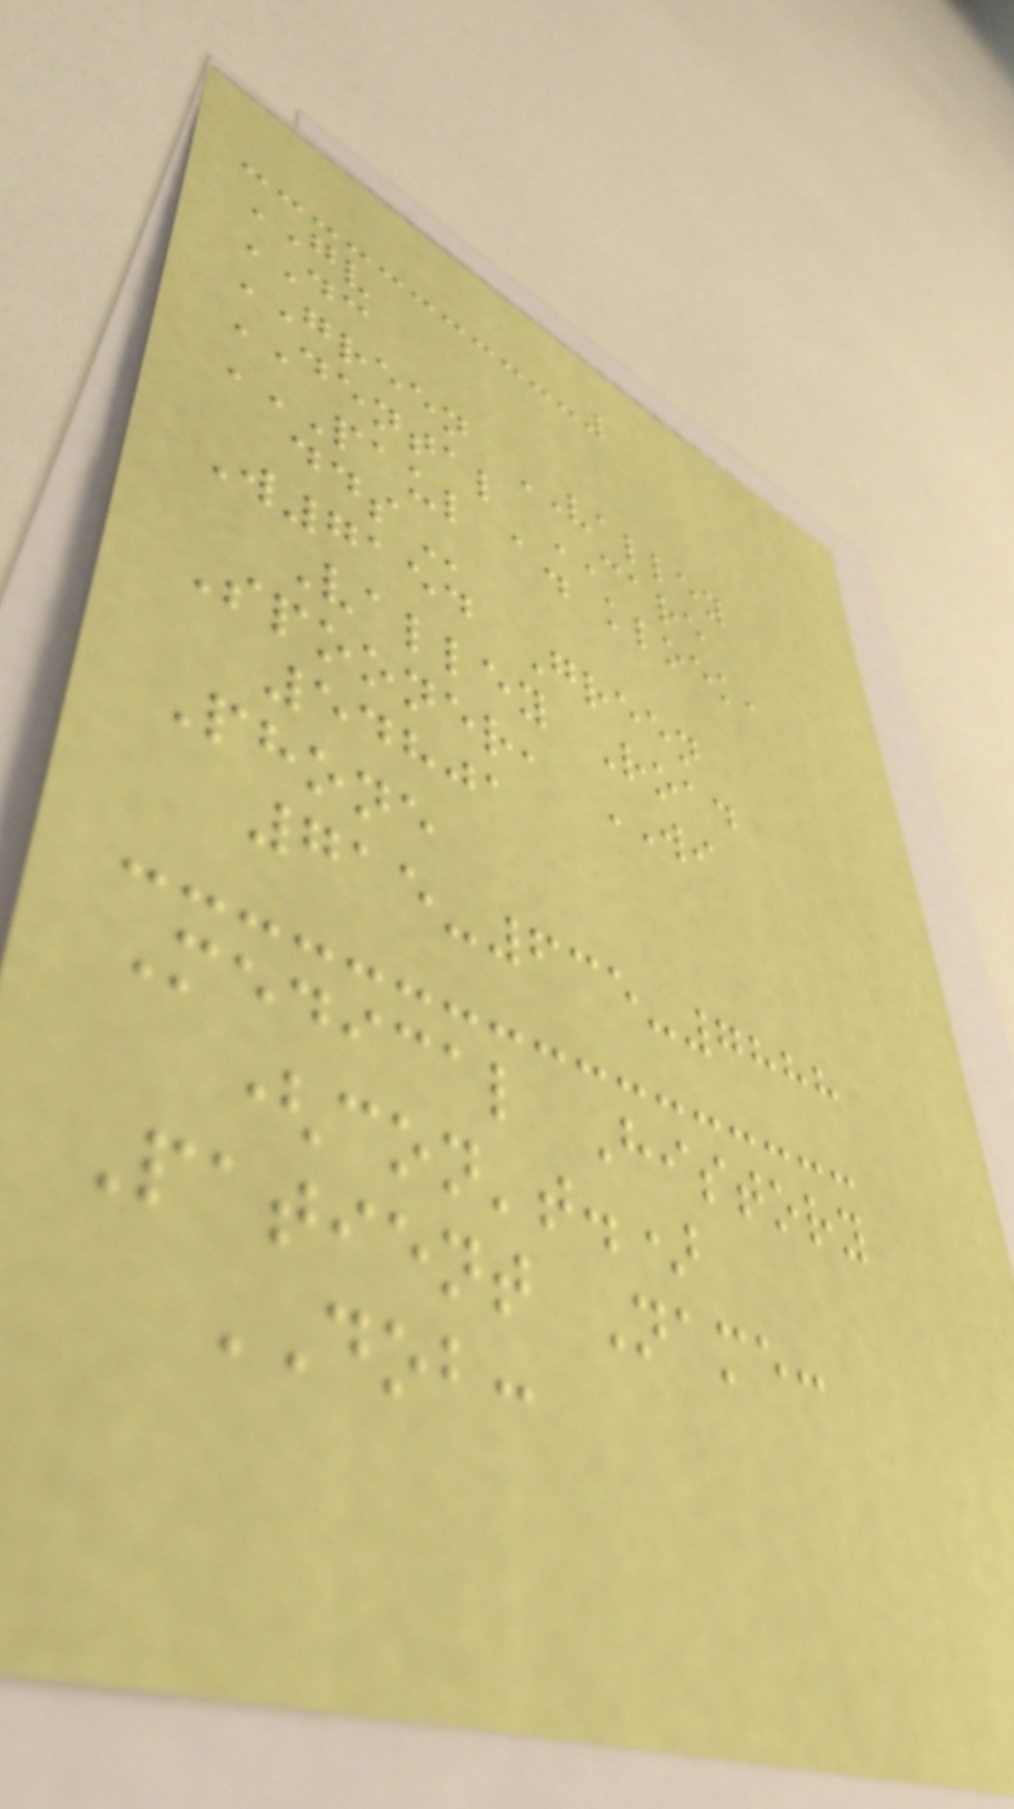GV
DC
GREEN VALLEY
DENTAL CARE
PAUL A. KLOEK,
DDS
W7154 Green
Valley Road
Spooner, WI
54801
Phone
715-635-7888
Medical History
(con't.)
Patient Name:
DOB:
